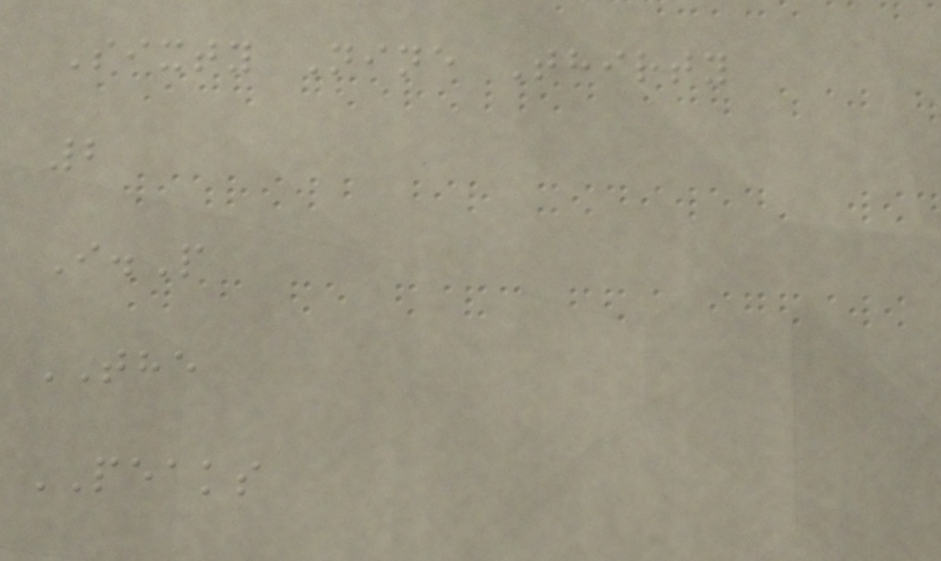Sixty Nine Thirty
2
I.P
THE
PEAKS
